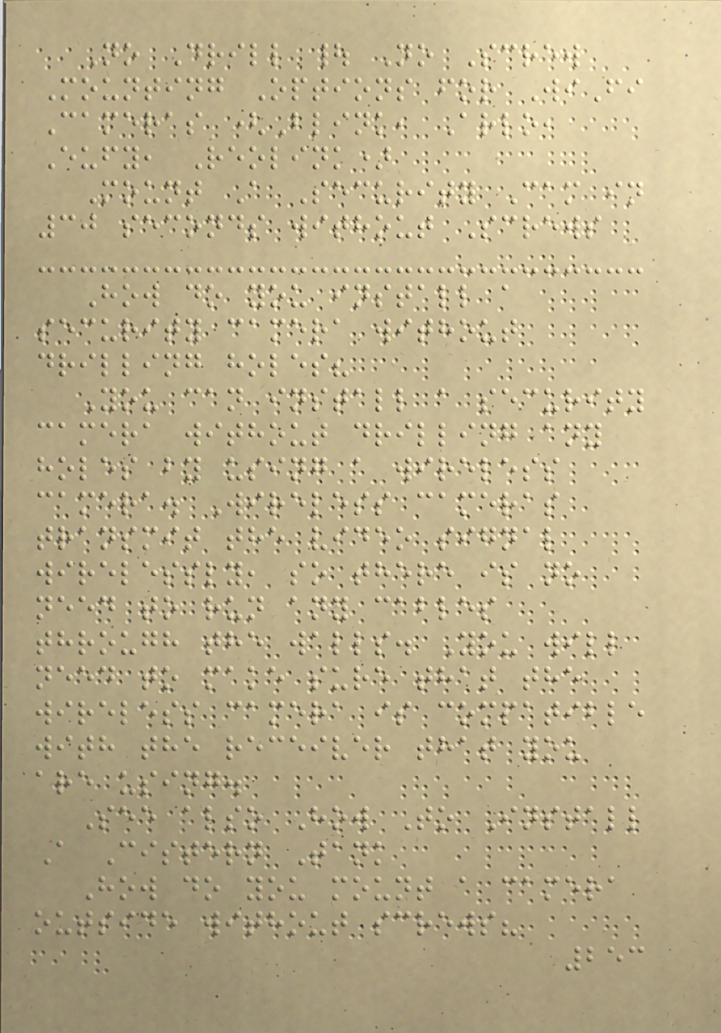No Drill | No Screw
Mounting Options for WiFi
Cameras (Blink, Arlo,
Eufy, Reolink)
Mount A Security Cam in
30 seconds without Screws
How do you install a
security camera without
drilling holes?
You can install a security
camera without drilling any
holes by using a wireless
camera. Wireless cameras
transmit the video signal
wirelessly, so there is no
need to run any cables
through the walls. You will
need to make sure that the
wireless camera is compatible
with the receiver that you
are using.
See also How To Install
A Cistern Tank
How do you mount a camera
outside without screws?
253
